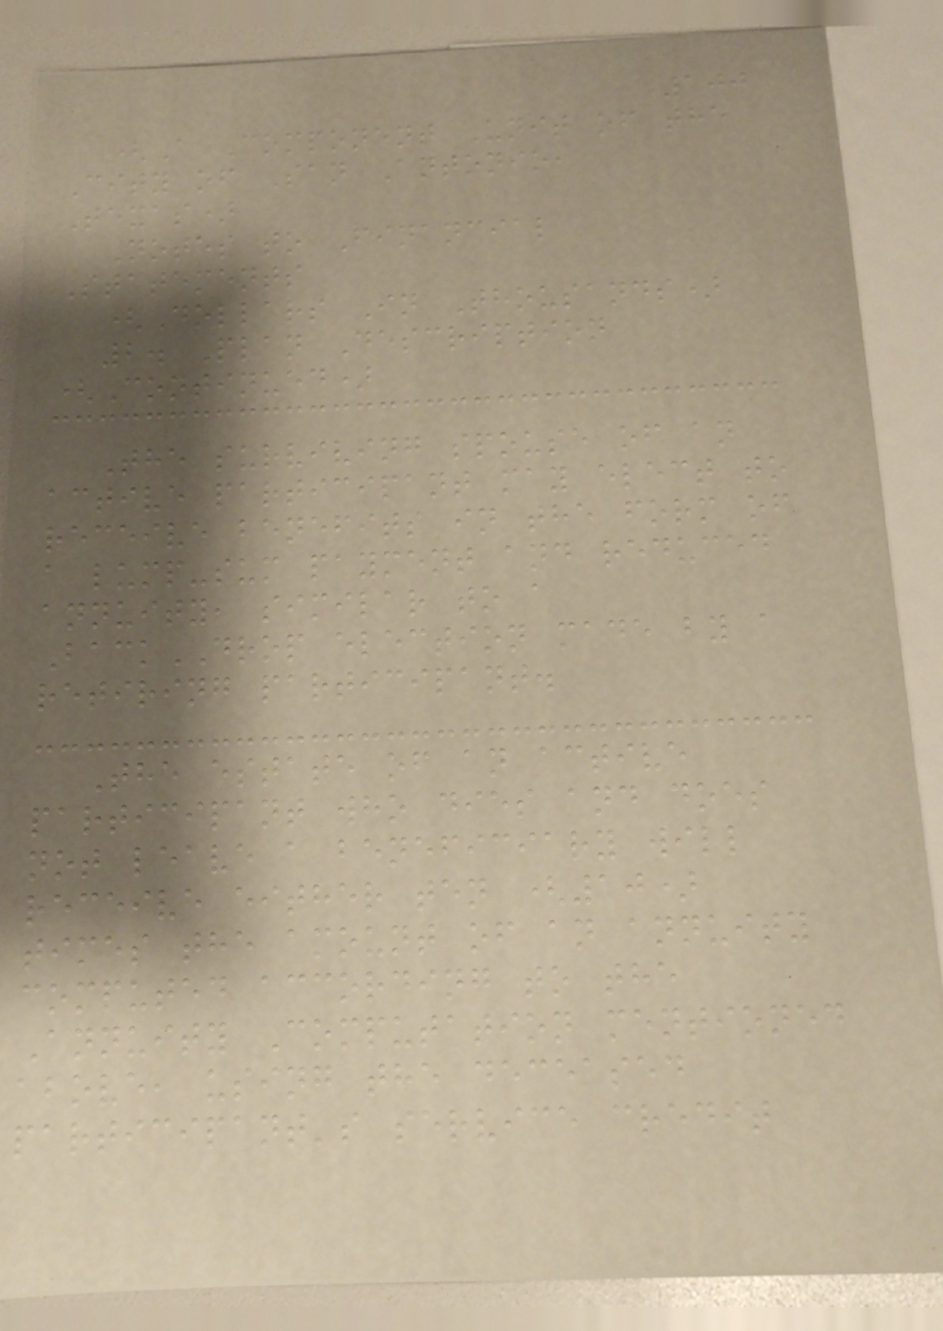100
(A Component Unit of the
City of San Antonio,
Texas)
Notes to Financial
Statements
(Dollars In Thousands)
2. Plan Description
(Continued)
The surviving spouse of an
active participant may elect to
receive benefits in the form of
a lump-sum payment and reduced
annuity, similar to a
BackDROP election made by a
retiring participant.
The estate of an active
participant who dies and does
not leave a beneficiary will
receive either ten (10)
times the amount of an annuity
computed according to the
Annuity Computation mentioned
above, using the deceased
participant's service credit
